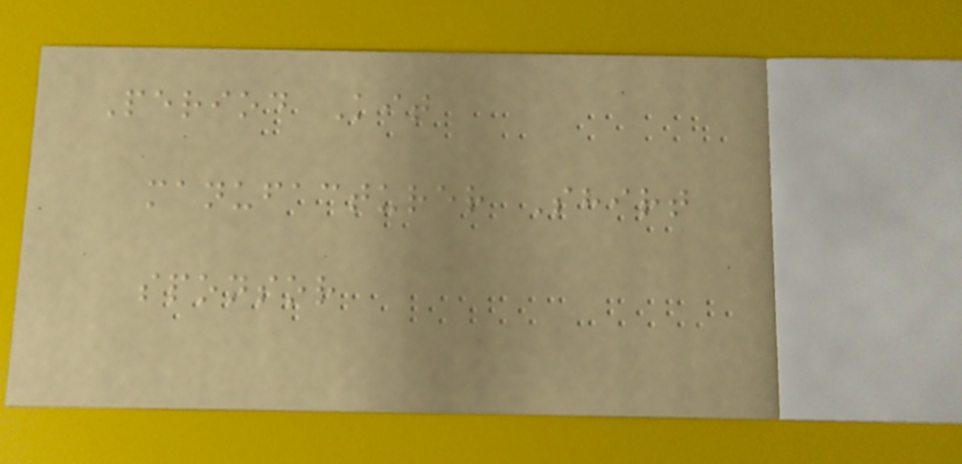Period Kit
manufacturer Shirt
sponsor
